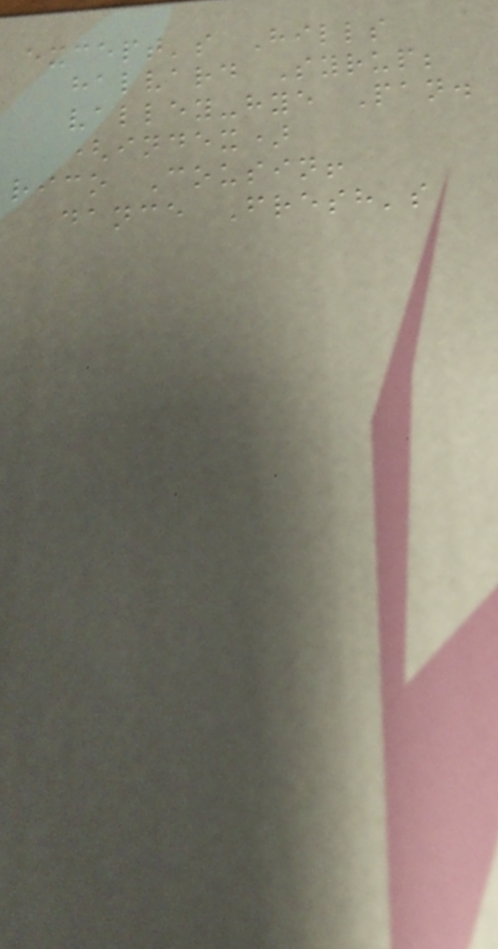except's Hills
halvard Syrup;
valley-hye Pan.
(index)
rico Cousin!
dance Fresh's
